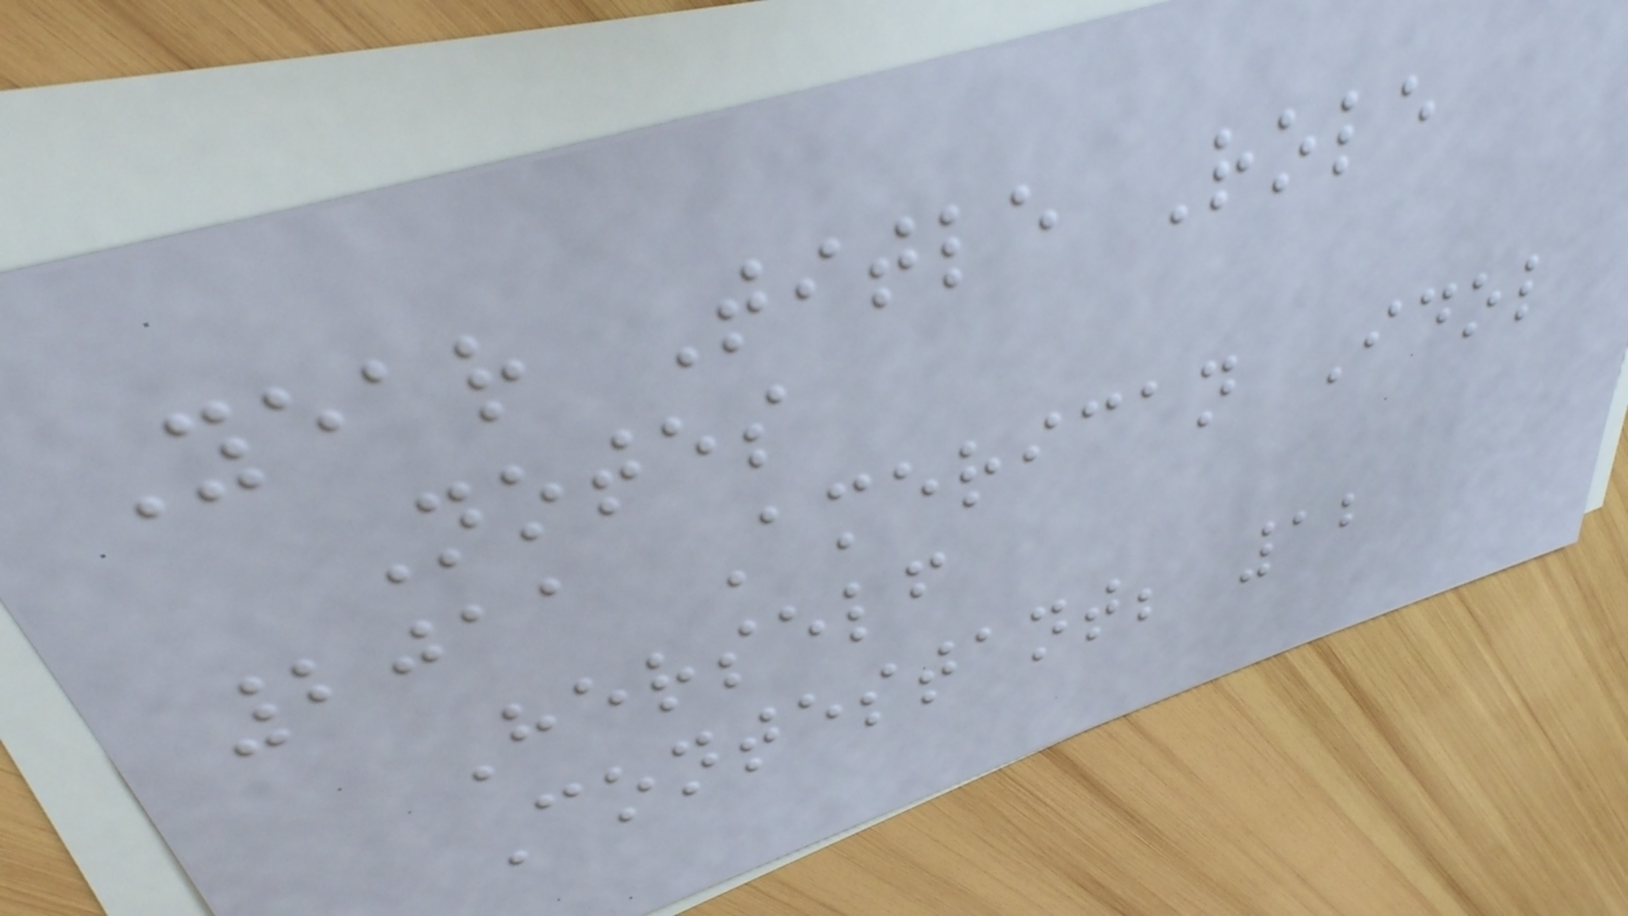Year Title Role
Notes
2011 American Idol
Herself
Contestant; 12
